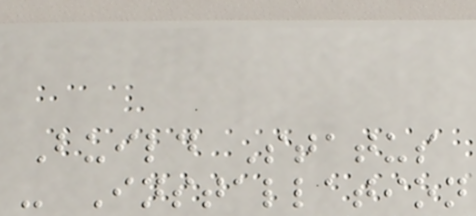Build Status
- Installation
